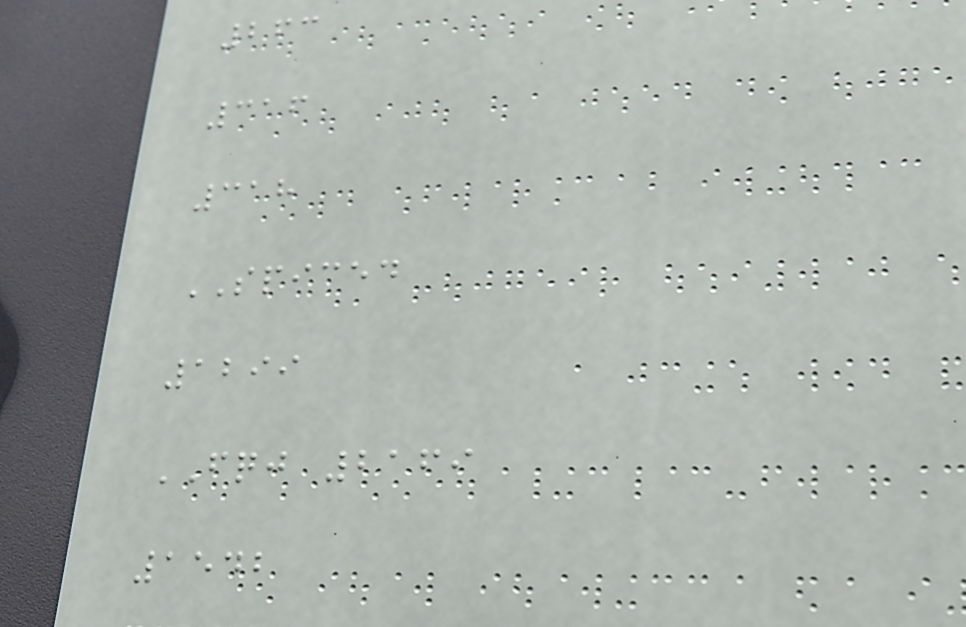263
316
318
SPICED
1299
FQJ 2169
1542
